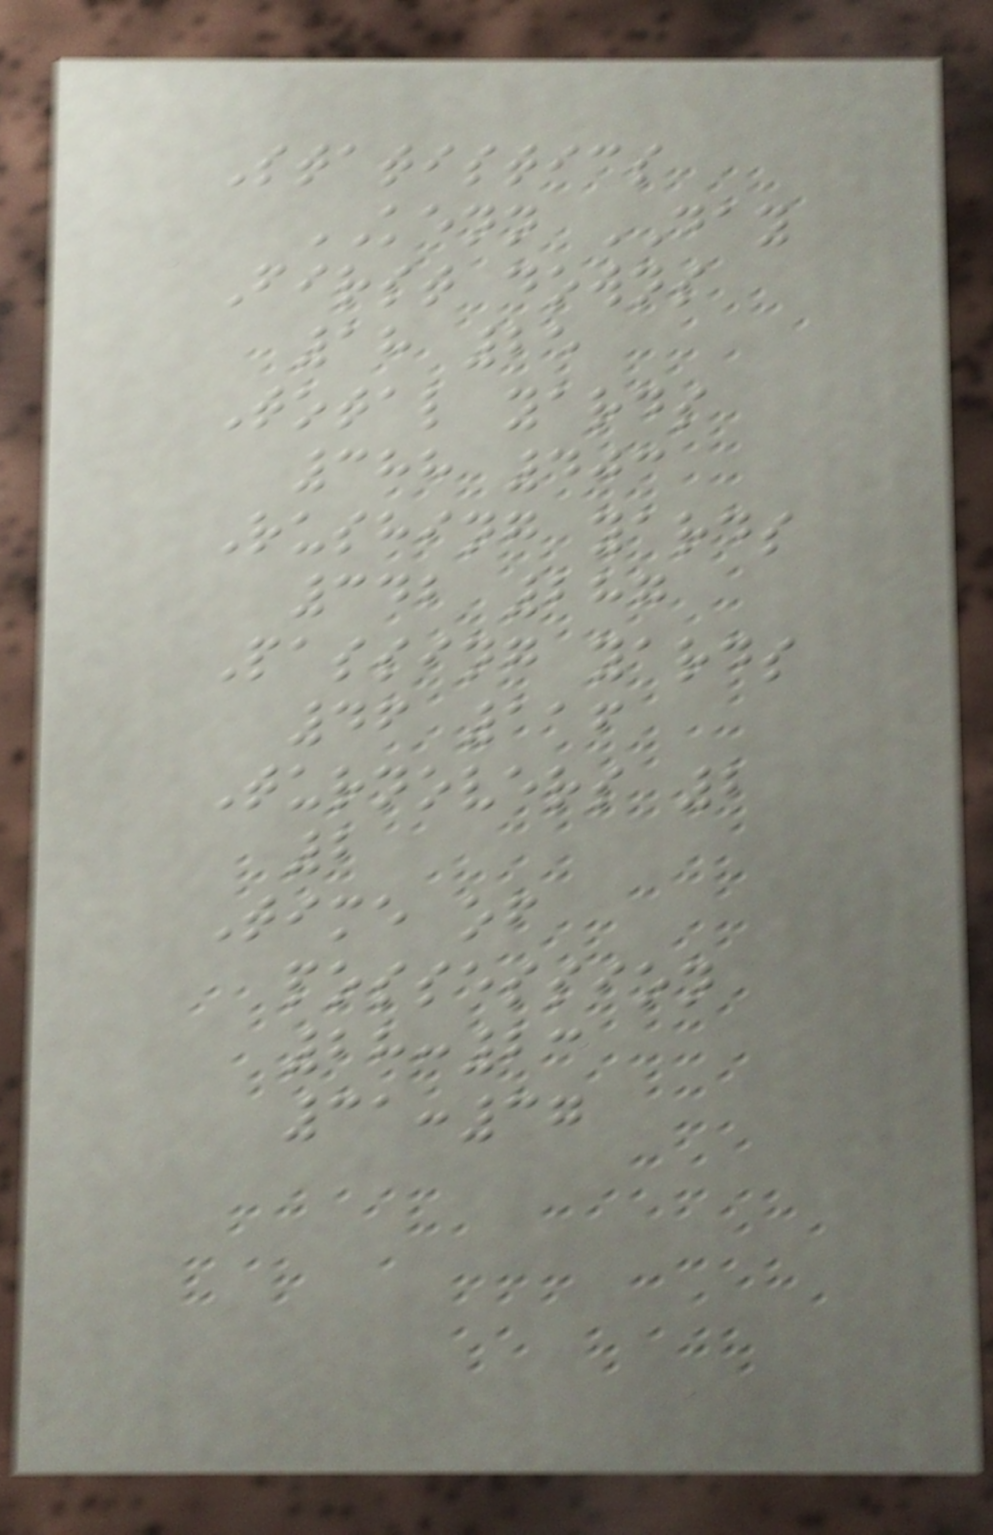Statistics
KENN DAY
First downs
18 25
Total yards
388 403
Rushing yards
342 287
Passing yards
46 116
Turnovers 2
2
Time of
possession
28:23
31:37
